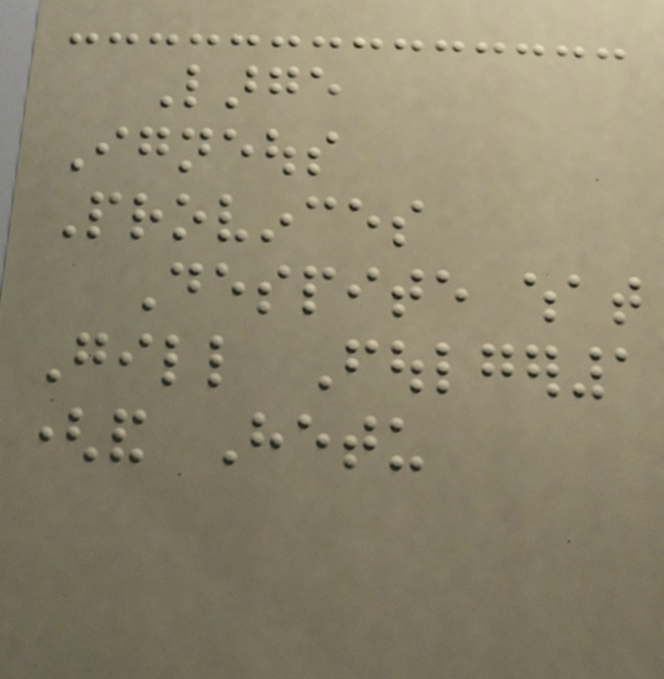Large
Igneous
Provinces
Despite what
Gill Foulger1
(and Hetu
